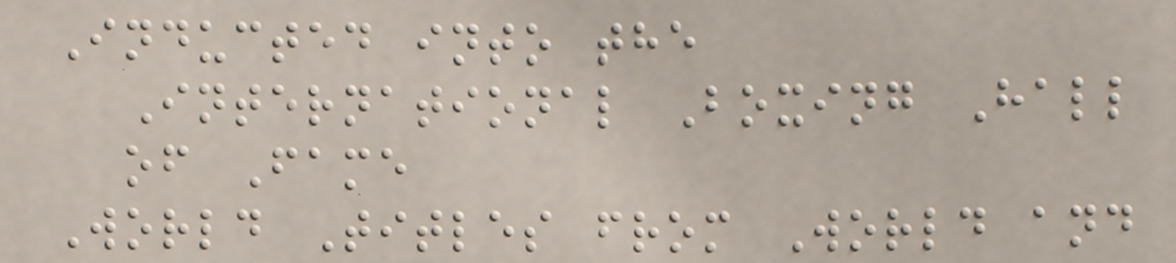Inducted into the
International Boxing Hall
of Fame
World Titles from World and
